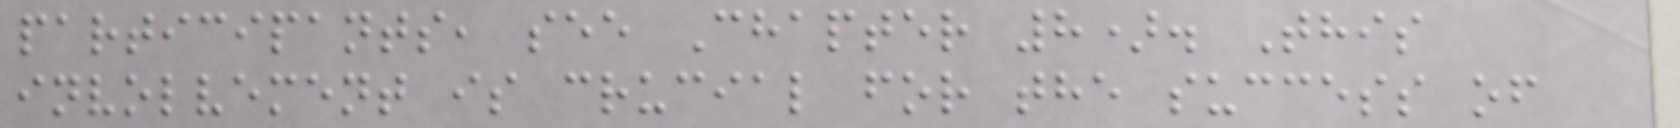participants, see Chapter 8). This
involvement is crucial for the success of
